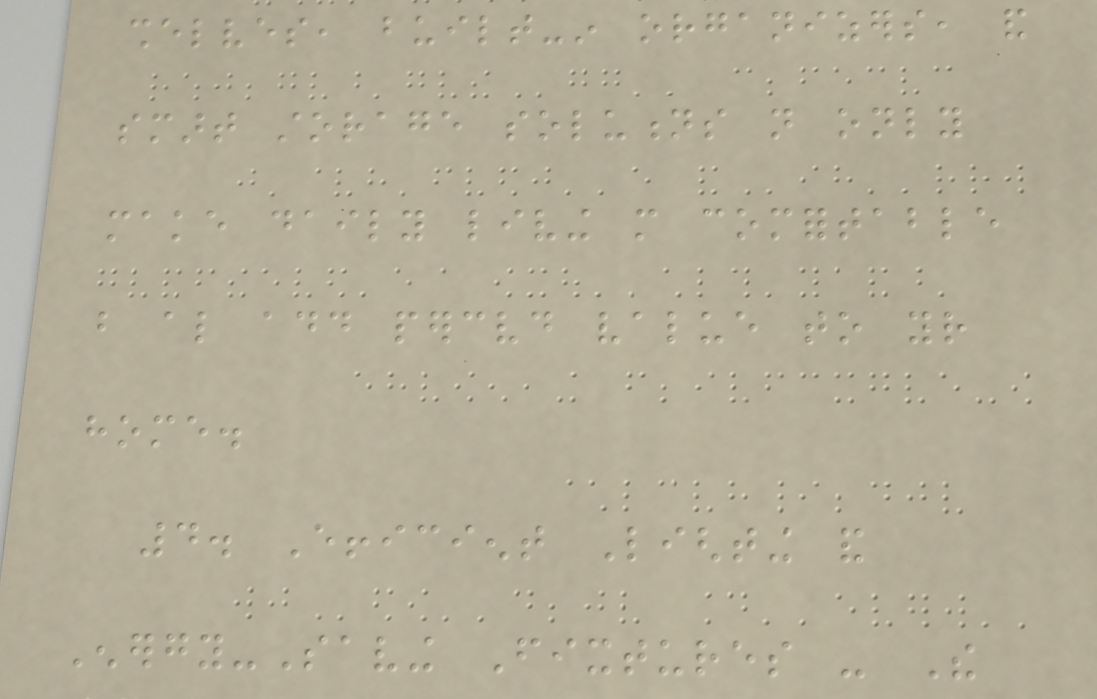shelves, built-in organizers, and
smart storage solutions not only
make daily living more comfortable
but also add perceived value to your
home.
4. Efficient Lighting and
Energy-Saving Fixtures - The
